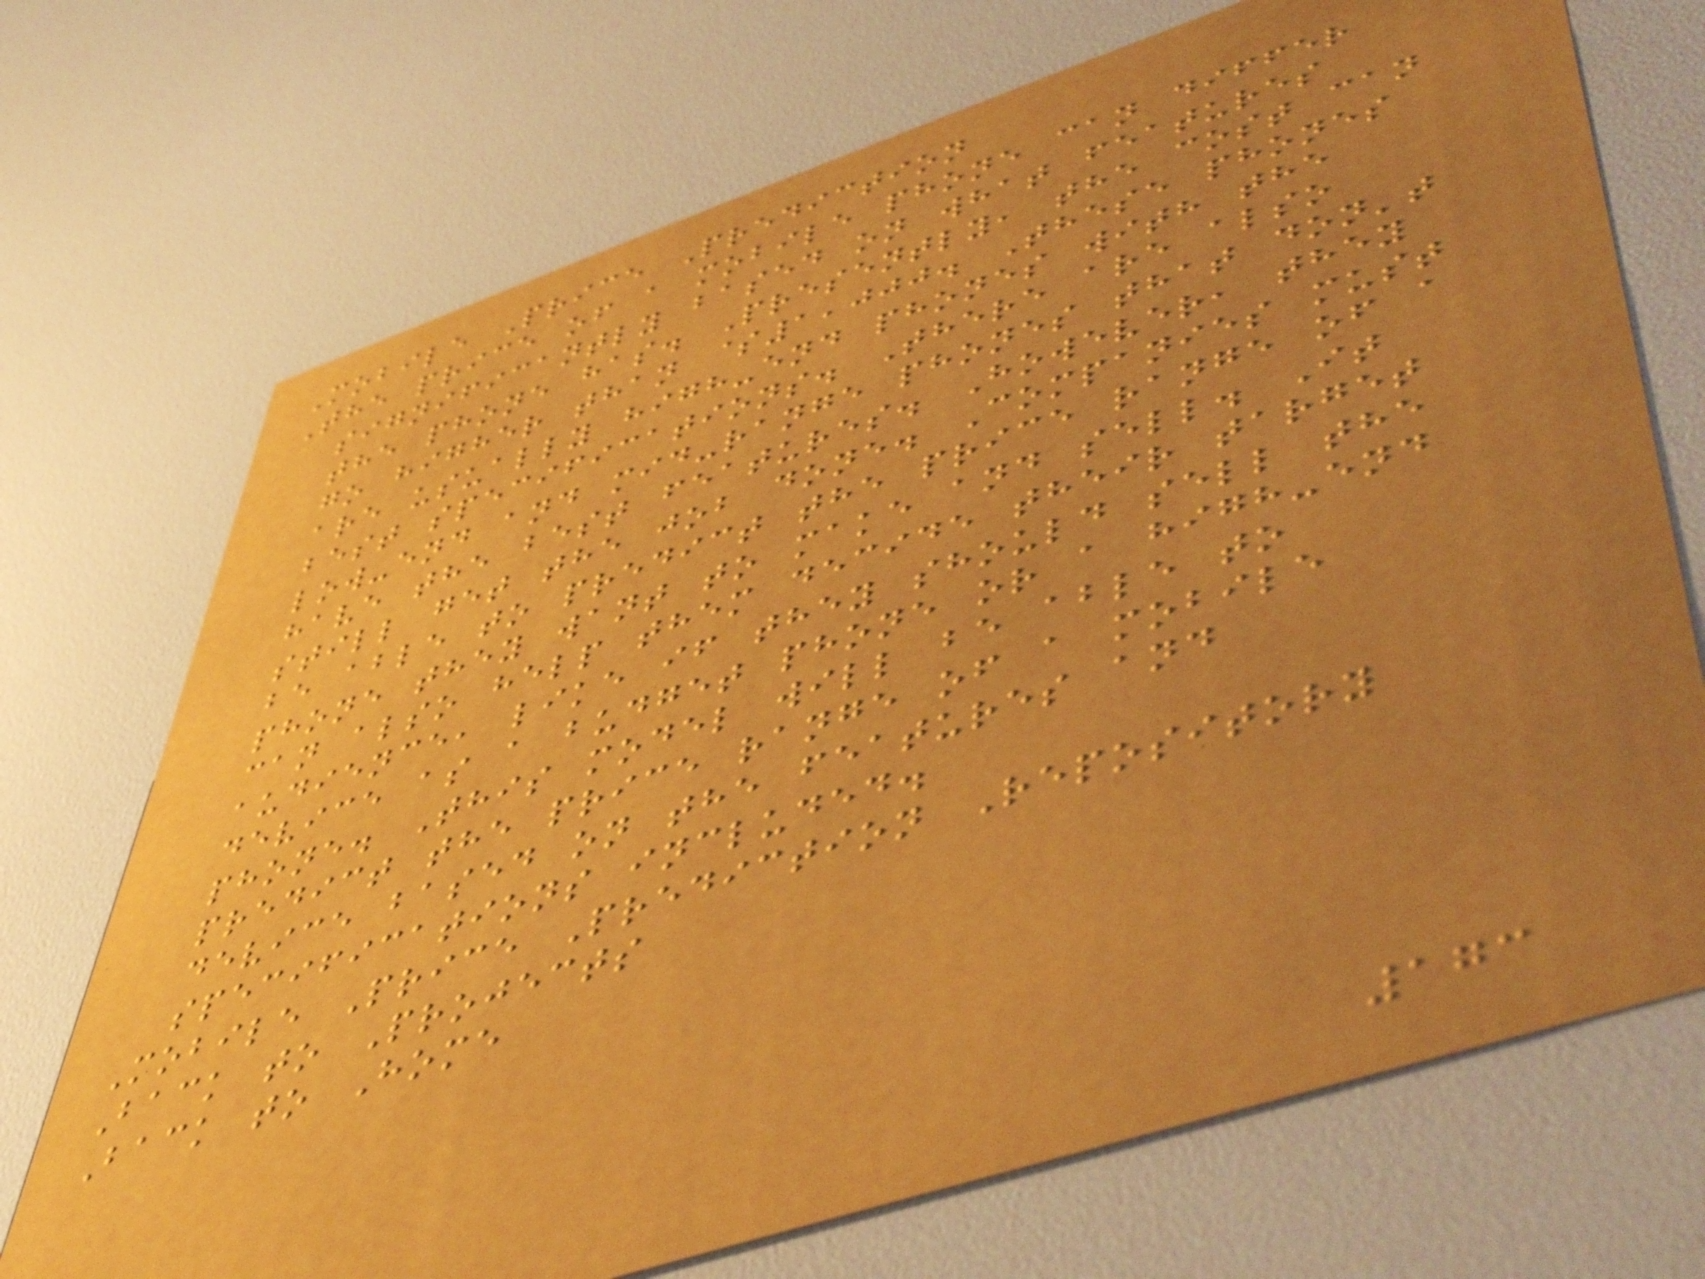Mobile Price Prediction
The price of a mobile phone can differ
significantly based on what features
the phone has. Presently, the cost can
go higher than $1,000. These phones
are usually high-end phones with the
best specifications. There are also
low-end and mid-range phones that don't
have the best features. However, they
still get the job done. Companies must
be able to predict the price range of a
phone they want to make and sell. It
can also help them decide their target
audience, like if they should sell the
device as a budget phone or a high-end
phone. This model will be able to
predict the price range of a mobile
device based on the features and
specifications included.
Mobile Price Prediction Repository
Back to Projects
Back to Home
173
